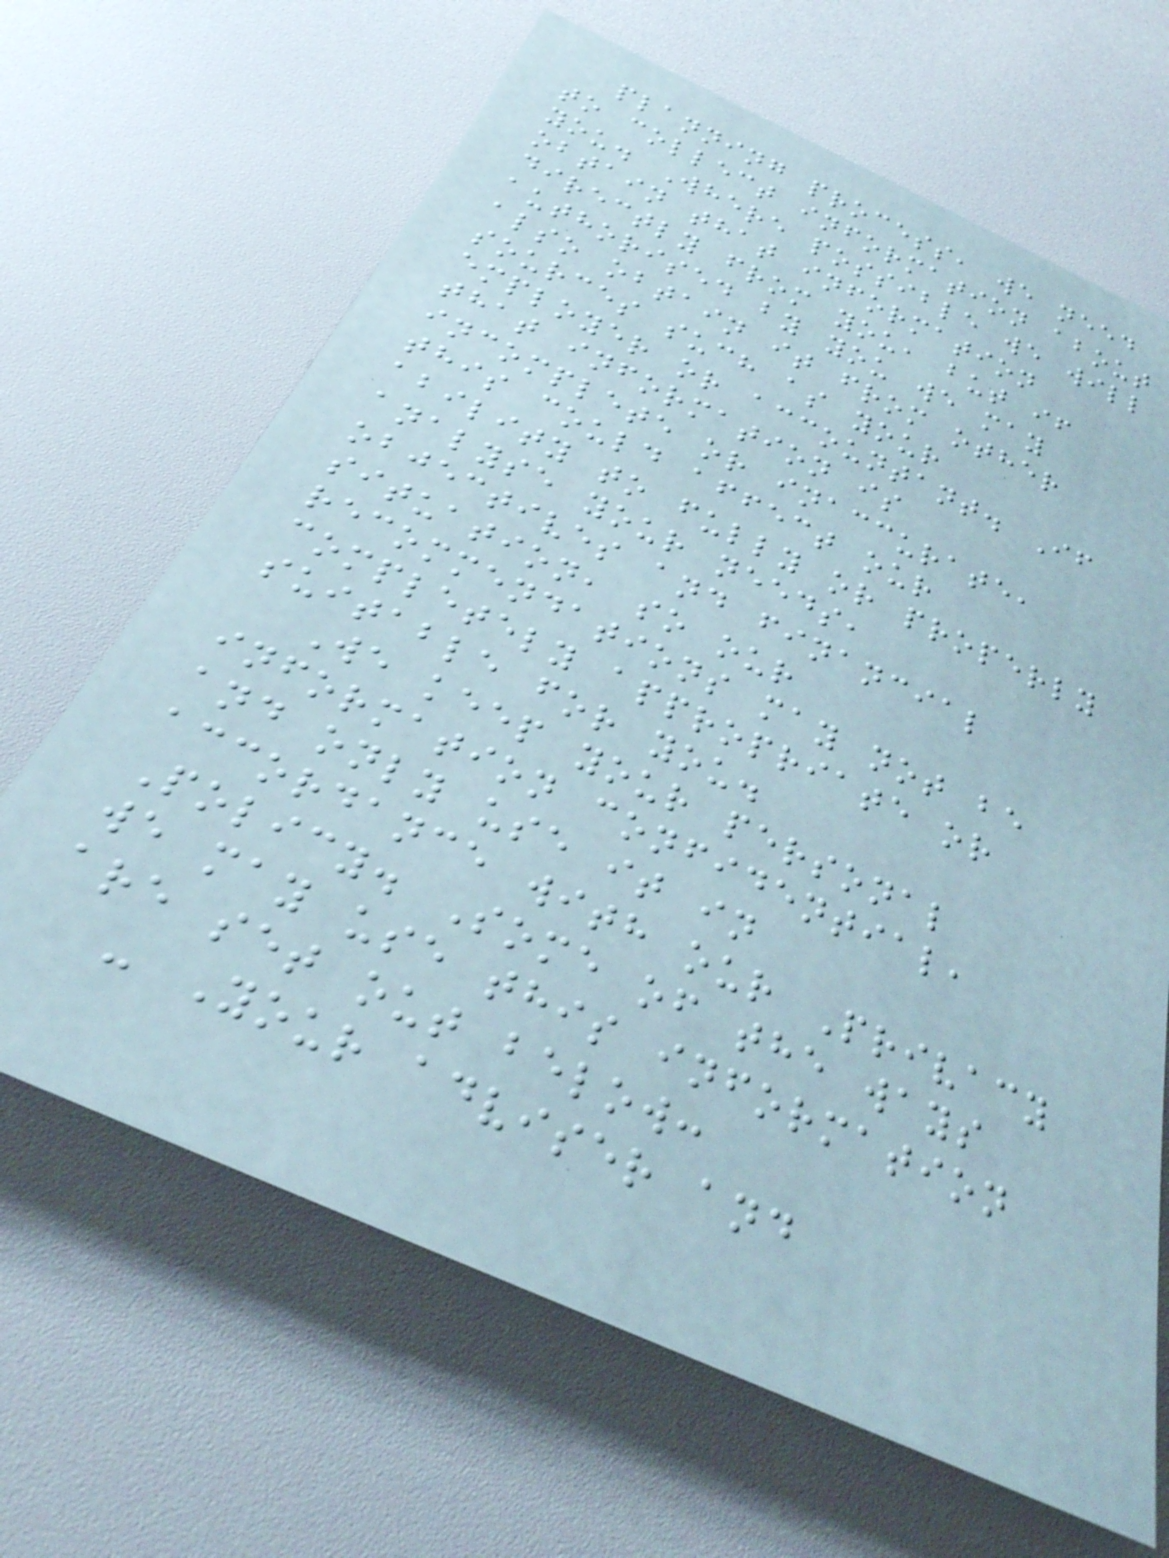planning process, we need
to collect information about
you. Where possible we will
obtain that information
directly from you, but if
authorised by you we may
also obtain it from other
sources such as your
employer or accountant. If
that information is
incomplete or inaccurate,
this could affect our
ability to fully or properly
analyse your needs,
objectives and financial
situation, so our
recommendations may not be
completely appropriate or
suitable for you.
We keep your personal
information confidential,
and only use it in
accordance with our Privacy
Policy. Some of the ways
we may use this information
are set out below:
- Your adviser and
